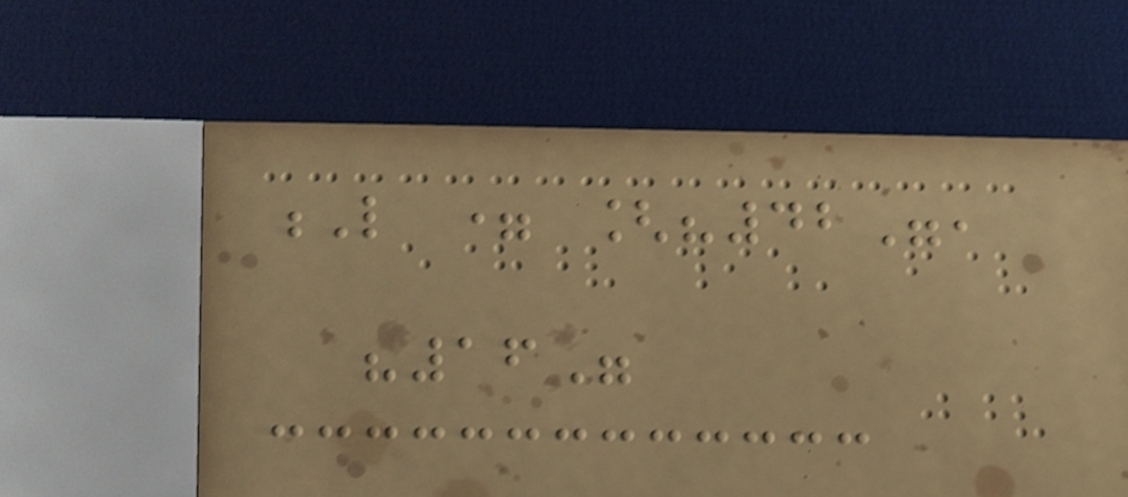L = ["42",
"16"
